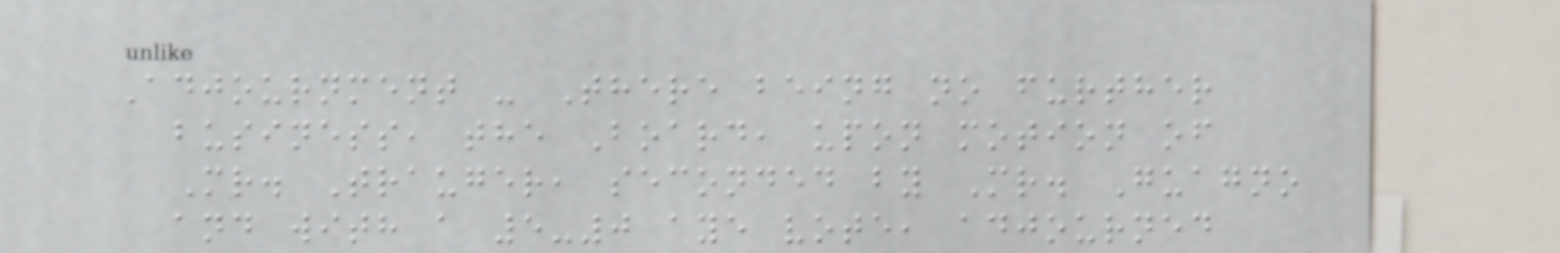Adjournment - There being no further
business, the Board, upon motion of
Mr. Trauger, seconded by Mr. Guagno
and with a 5-0 aye vote, adjourned
